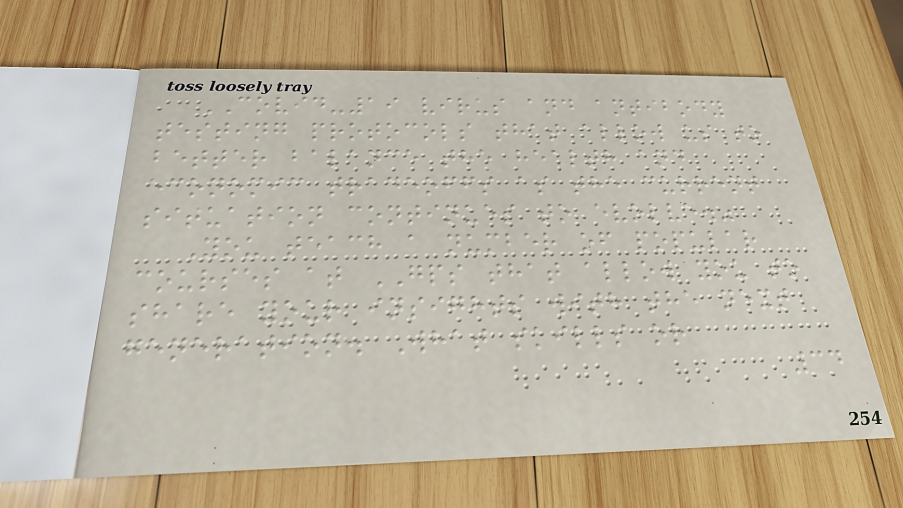COVID-19 virus and antibody
testing protocols that allow us to
better balance the health and
economic tradeoffs as the current
situation continues to evolve."
You teach a number of popular
courses at GPS that allow you to
share your insights with the next
generation. What skills or
34
